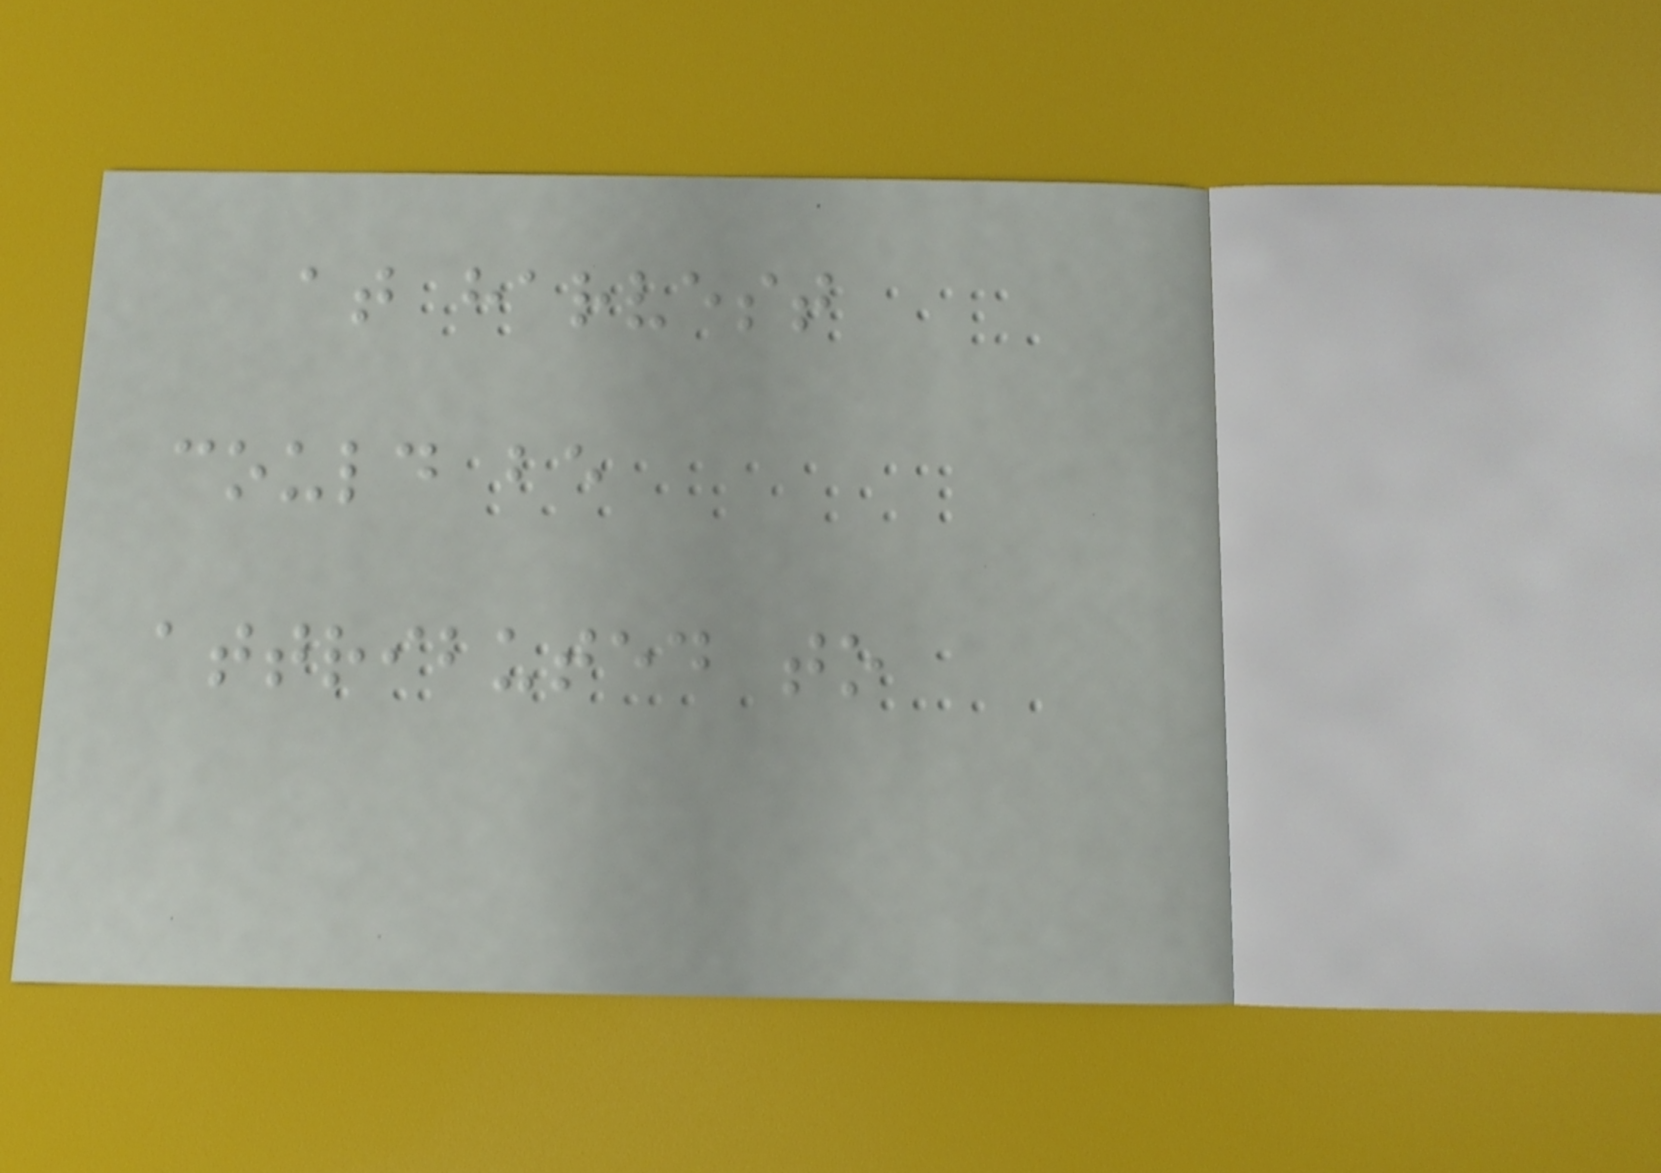at harvest
could be
attributed to
